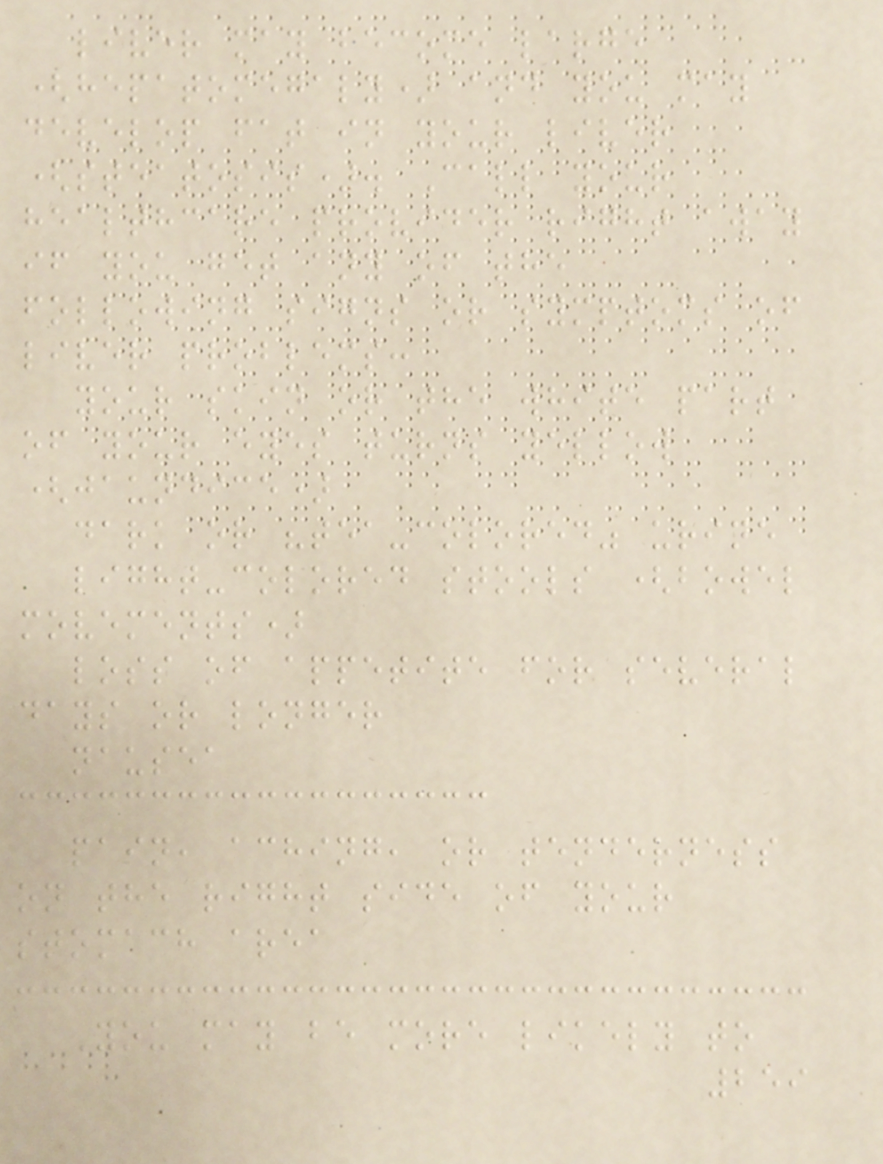liver may become large
(hepatomegaly) and you may
develop fat in your liver
(steatosis). Call your
healthcare provider right away
if you get any of the
following signs or symptoms of
liver problems:
your skin or the white part
of your eyes turns yellow
(jaundice)
dark or "tea-colored" urine
light-colored stools (bowel
movements)
loss of appetite for several
days or longer
nausea
pain, aching, or tenderness
on the right side of your
stomach area
You may be more likely to
259
